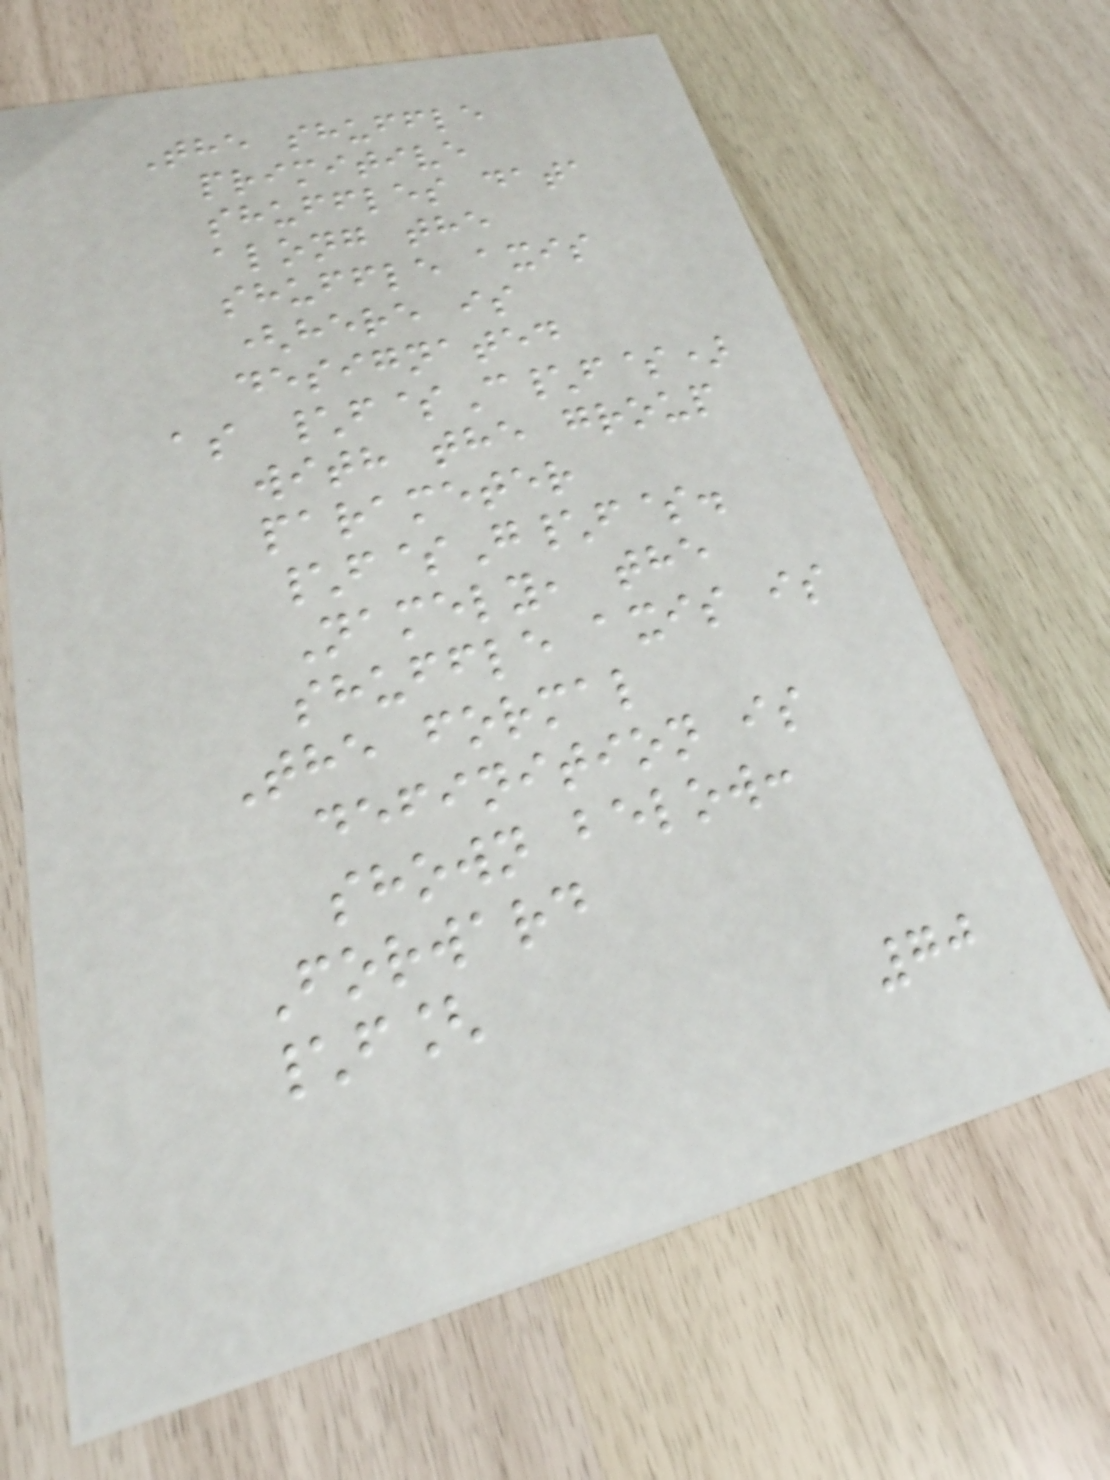The shuffle
primitive
shuffles data
along the
shuffle axis
(here is
designated
as \f$C\f$)
with the group
parameter
\f$G\f$.
Namely, the
shuffle axis is
The formal
definition is
shown below:
Forward
\f[
70
